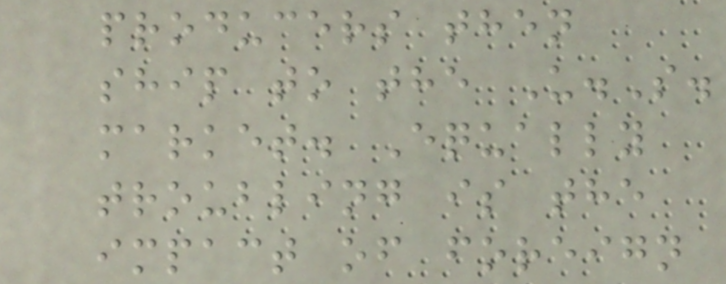producers then
ship to the U.S.
market. Equally
troubling is the
impact of foreign
